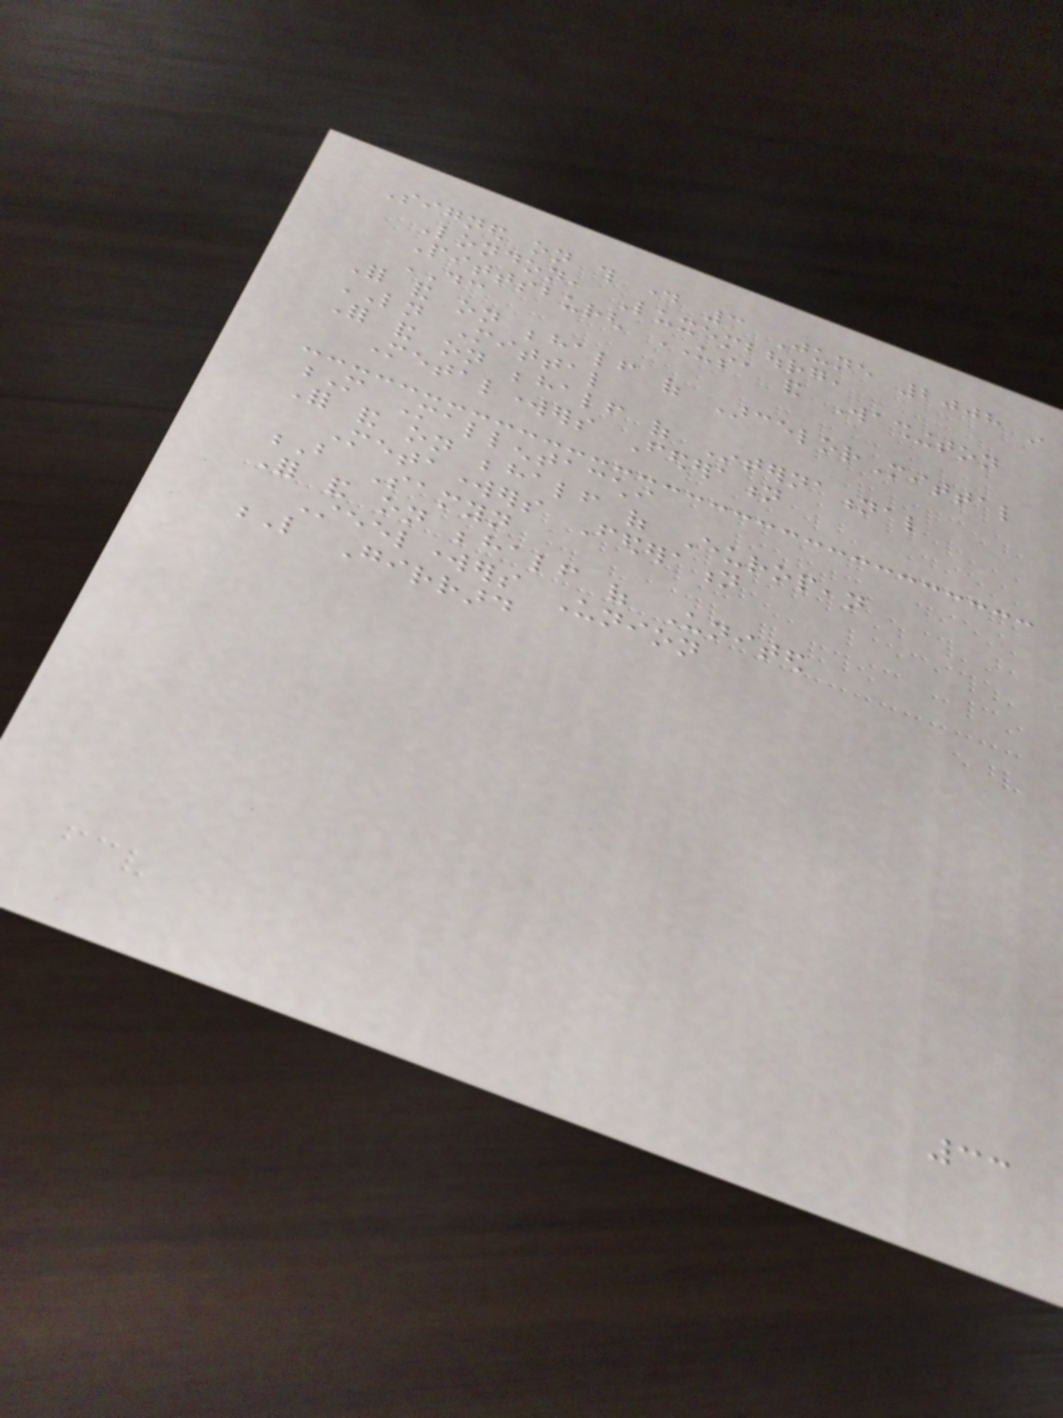Signed on this day 3 June 2008 in
London, Luxembourg,
Pittsburgh USA and Washington
DC
For and on behalf of ArcelorMittal
LN Mittal
For and on behalf of International
Metalworkers Federation
M Mallentacchi
For and on behalf of European
Metaworkers Federation
B Samyn
For and on behalf of United
Steelworkers Union
L Girrard
33
